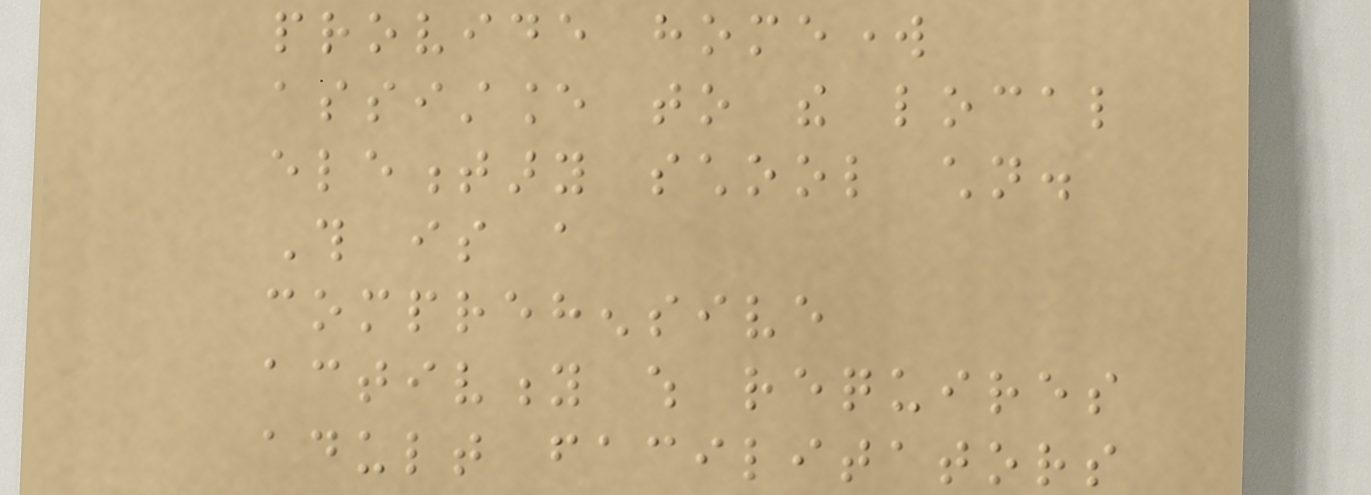provide homework
assistance to the local
elementary school children.
This is a
comprehensive
activity which requires
adult facilitators
